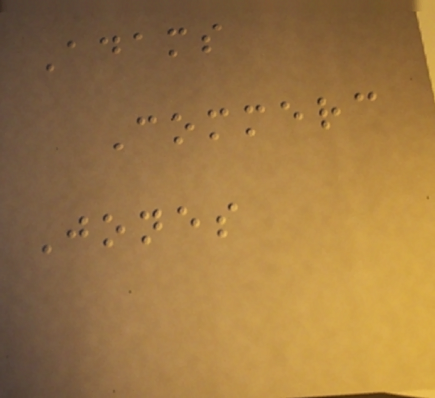Adams
Commerc
Jones
